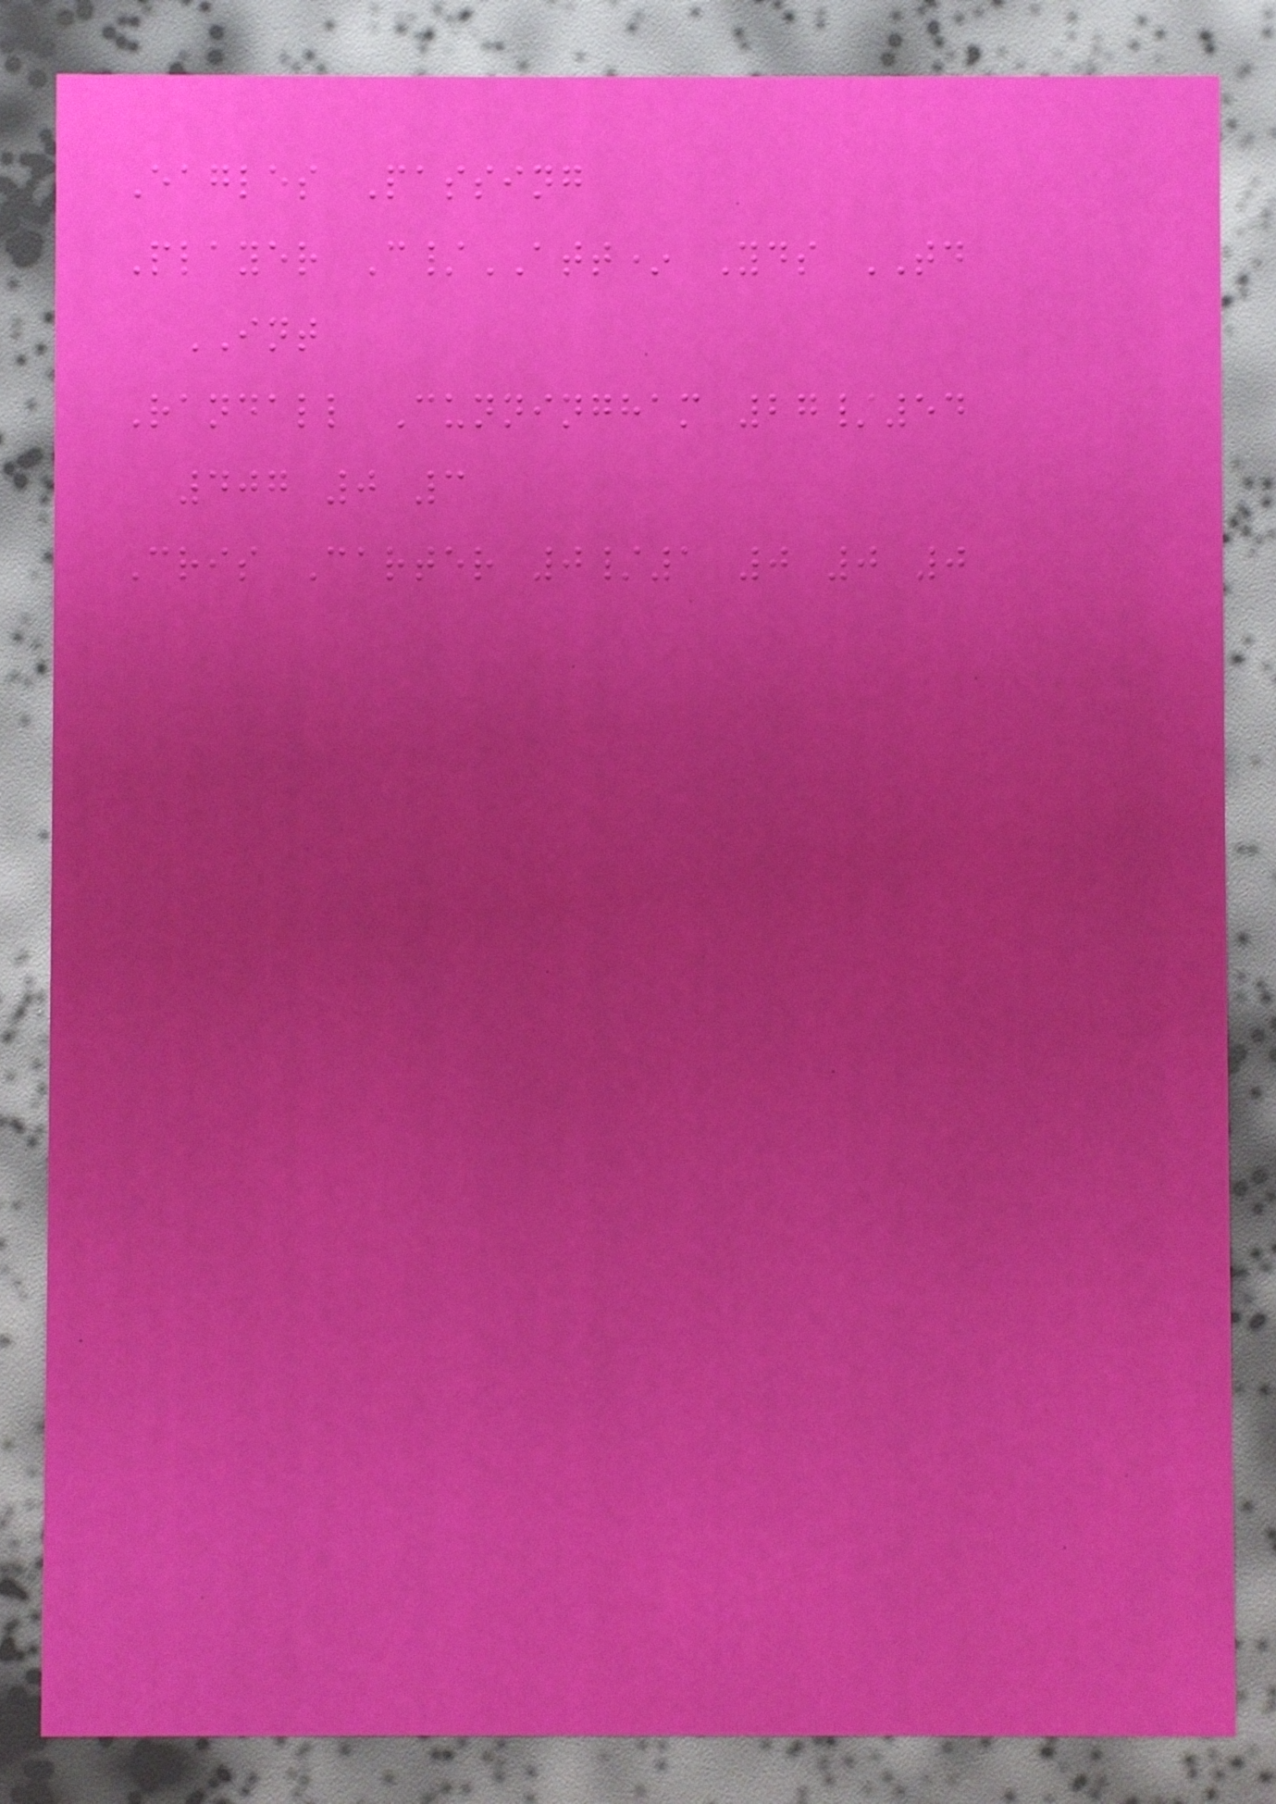Eagles Passing
Player C/ATT* Yds TD
INT
Randall Cunningham 27/54
407 0 3
Cris Carter 0/1 0 0 0
